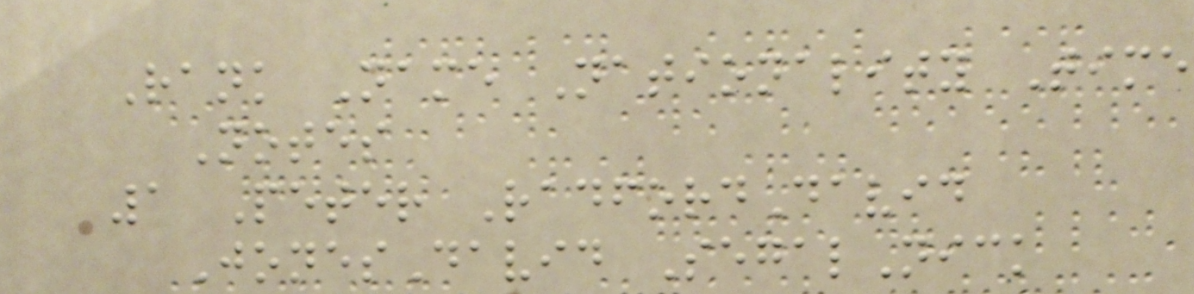Rank Name Nationality Time
Notes
1 Peter RadfordDavid
JonesDavid SegalNick
